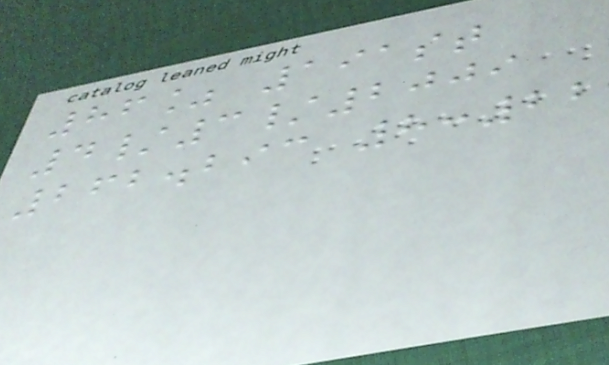86% 191st
4/3/2009
262.293 8:22
